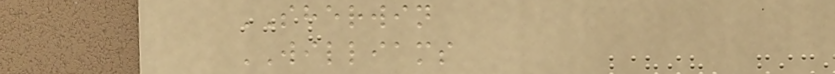SHERWIN
WILLIAMS
